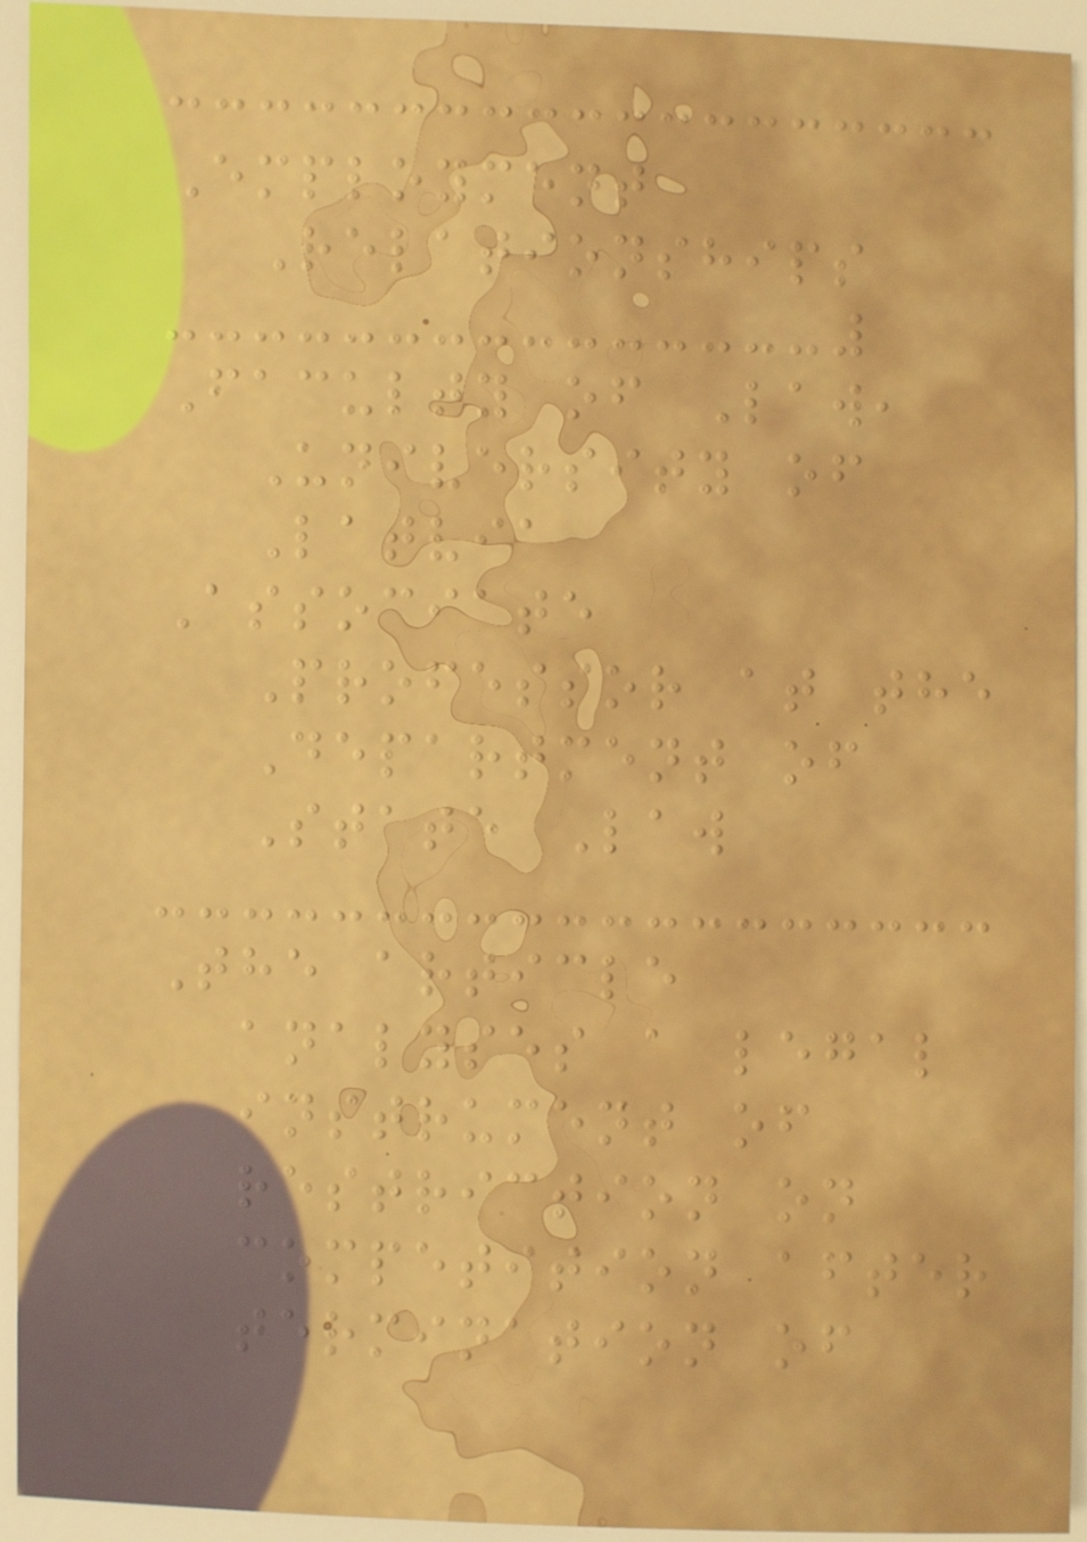Employment
Relationships
Faculty of Law,
University of
Latvia
Associate
Professor at the
Department of
State Law
The article
analyses a legal
instrument of
restriction on
competition after
termination of
